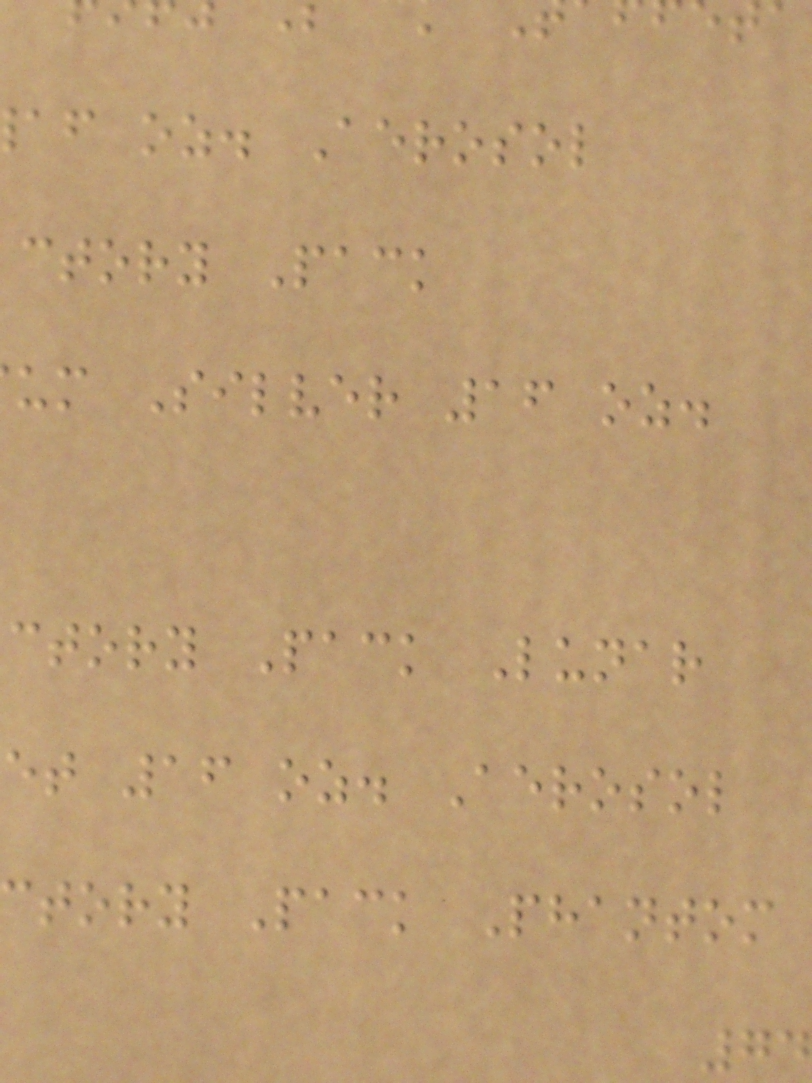af oz. Aerosol
ctory Pack
um Silver 16 oz.
ctory Pack Lunar
et 16 oz. Aerosol
tory Pack Phantom
74
